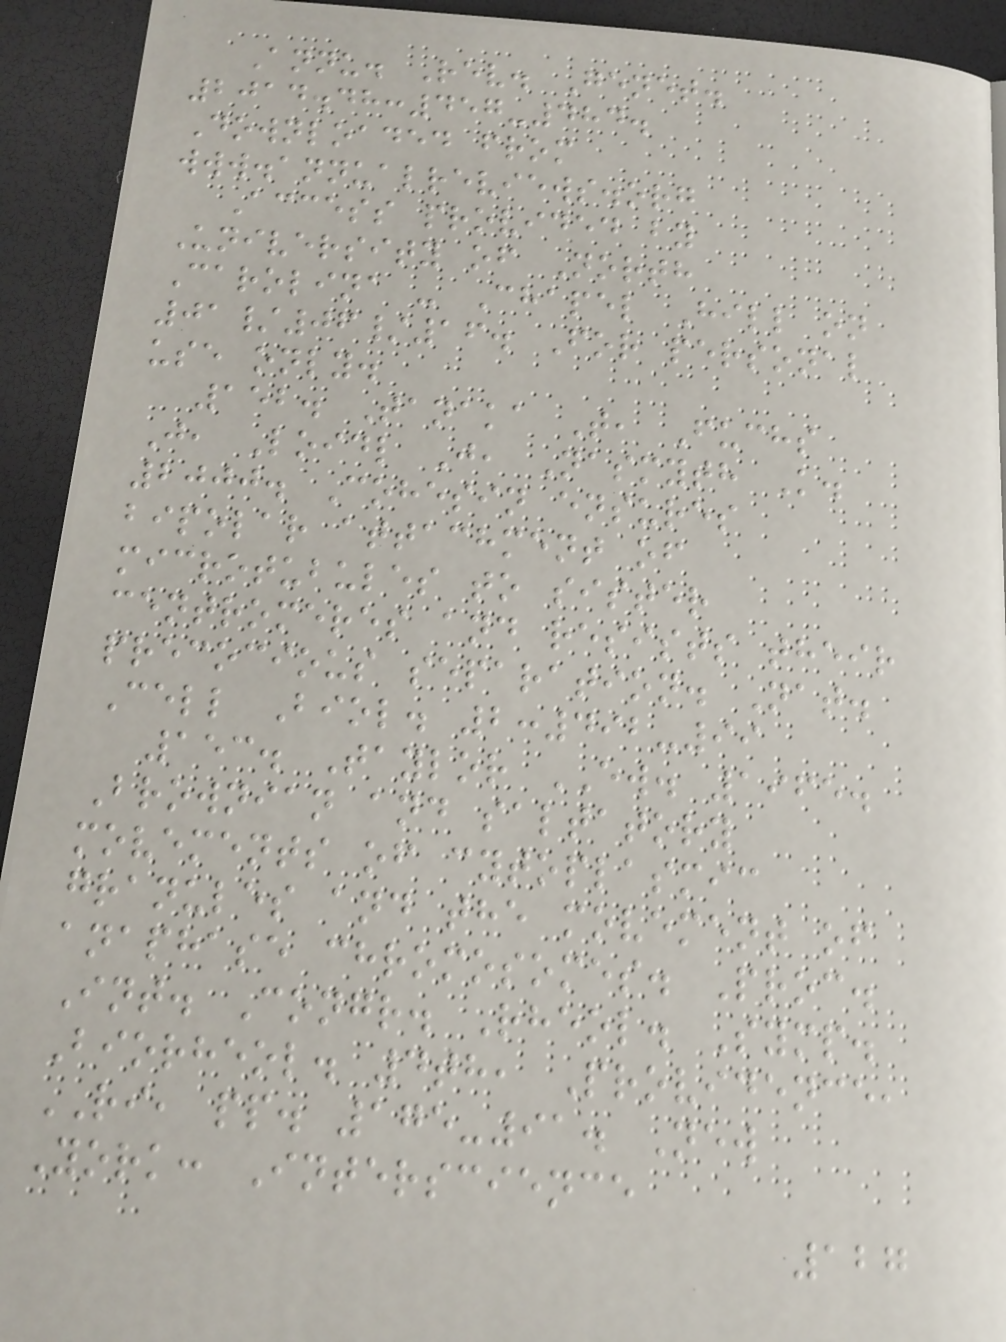Annu. Rev. Genet.
2014.48:457-484.
Downloaded from
www.annualreviews.org
Access provided by
University of North
Carolina - Chapel Hill on
01/06/16. For personal
use only.
152. Tanaka T, Fuchs
J, Loidl J, Nasmyth K.
2000. Cohesin ensures
bipolar attachment of
microtubules to sister
centromeres and resists their
precocious separation. Nat.
Cell Biol. 2:492-99
153. Taylor EW. 1965.
Brownian and saltatory
movements of cytoplasmic
granules and the movement of
anaphase chromosomes. Proc.
Int. Congr. Rheol. Symp.
Biorheol. 4th, Providence,
RI, pp. 175-91. New
York: Interscience
127
